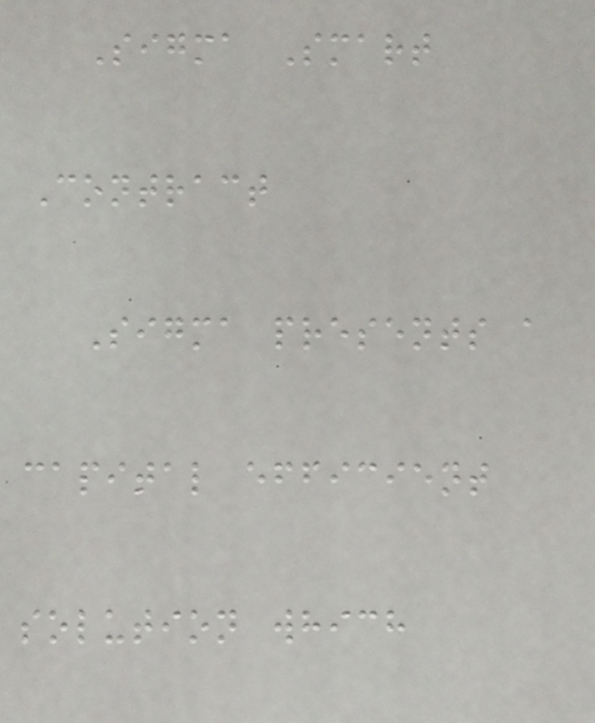Sigma Smart
Contract
Sigma presents a
capital efficient
solution which
